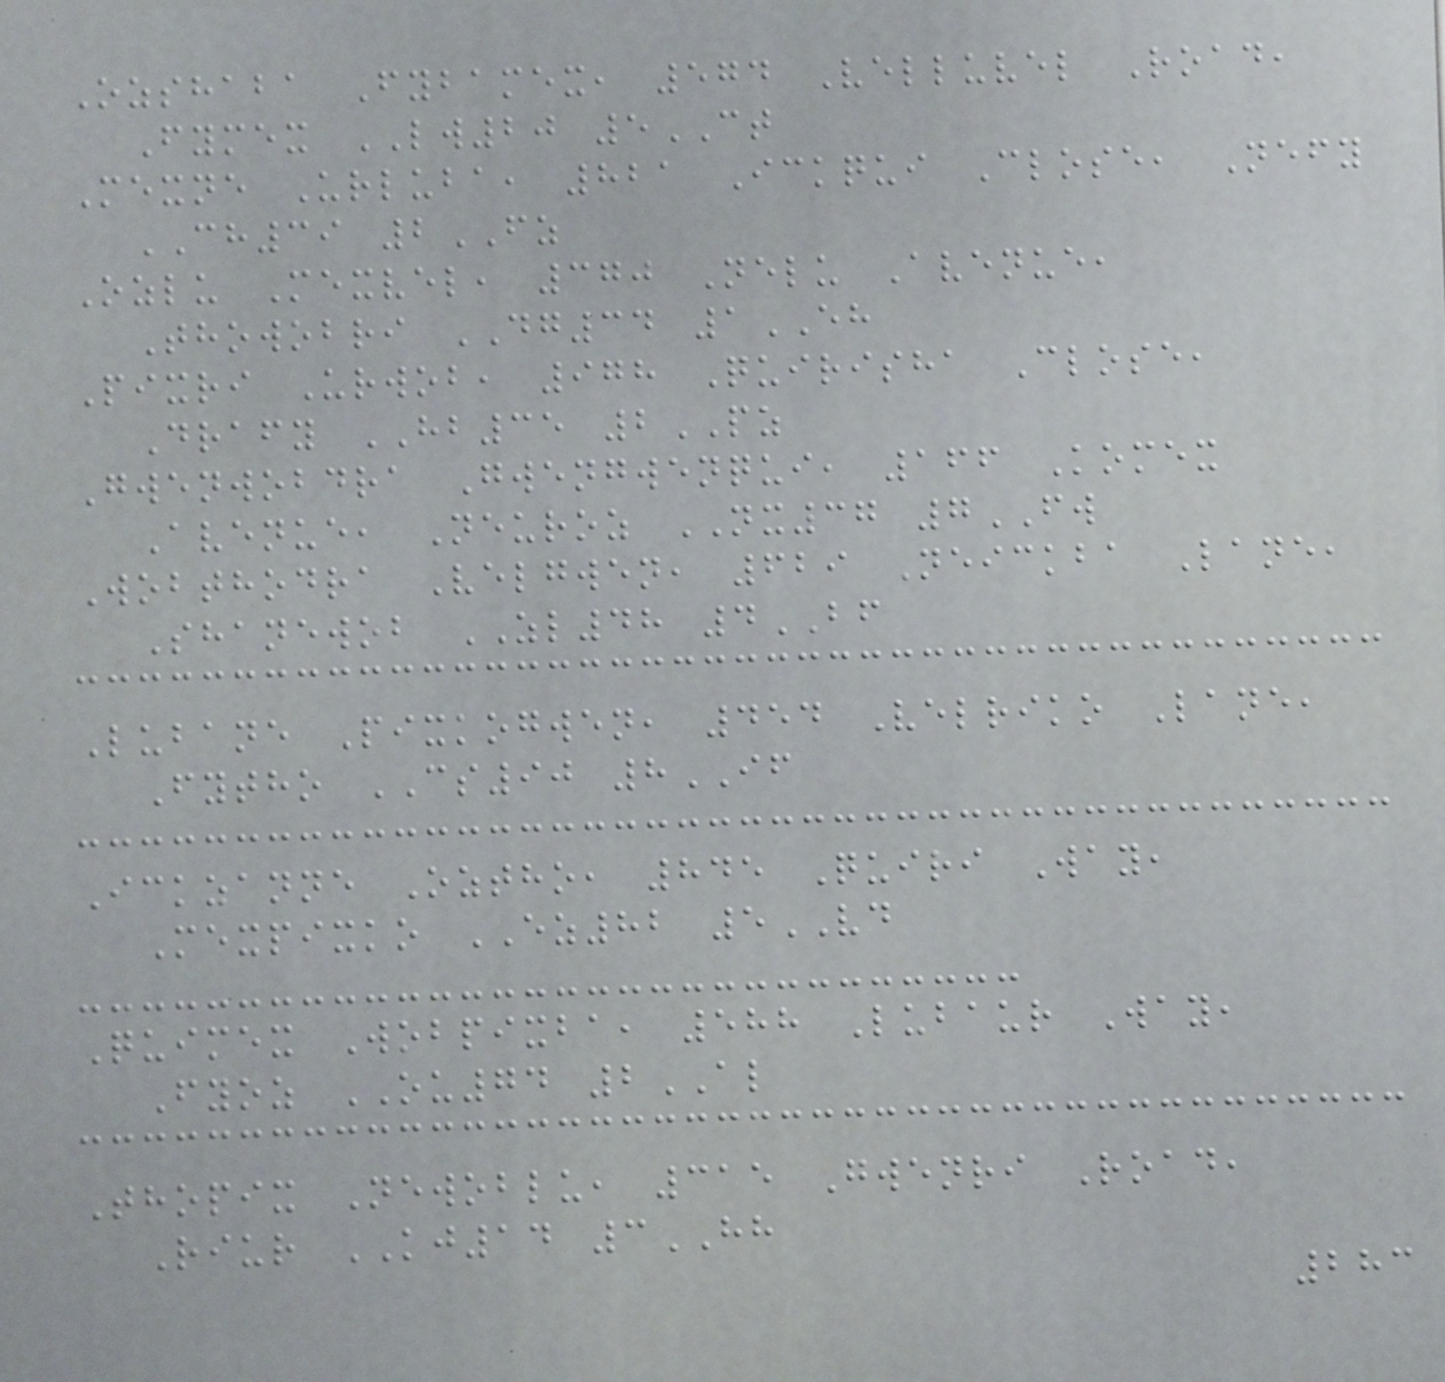Ozshaba Fybamex, 574 Velluvel Road,
Fymex LW20 5CT
Mexne Urluba, 821 Ickqui Close, Nefy
CH39 2FZ
Ozlu Mexvel, 370 Nelu Avenue,
Thowobri DG34 1EH
Pixri Urwob, 978 Quirisha Close,
Drafy HB35 2PZ
Gwenwobdra Gwengwenqui, 166 Komex
Avenue, Neuroz NX37 7FW
Wobthodra Velgwen, 629 Neickba Lane,
Shanewob ZL48 4BF
Lubane Pixkogwen, 454 Velriko Lane,
Fytho CS90 8IF
Ickzanne Oztho, 845 Quiri Way,
Mexpixko EZ82 5VD
Quimex Wobpixba, 588 Lubaur Way,
Fyoz OU74 2AL
Thopix Newoblu, 315 Gwenri Road,
Riur KJ14 3HH
283
